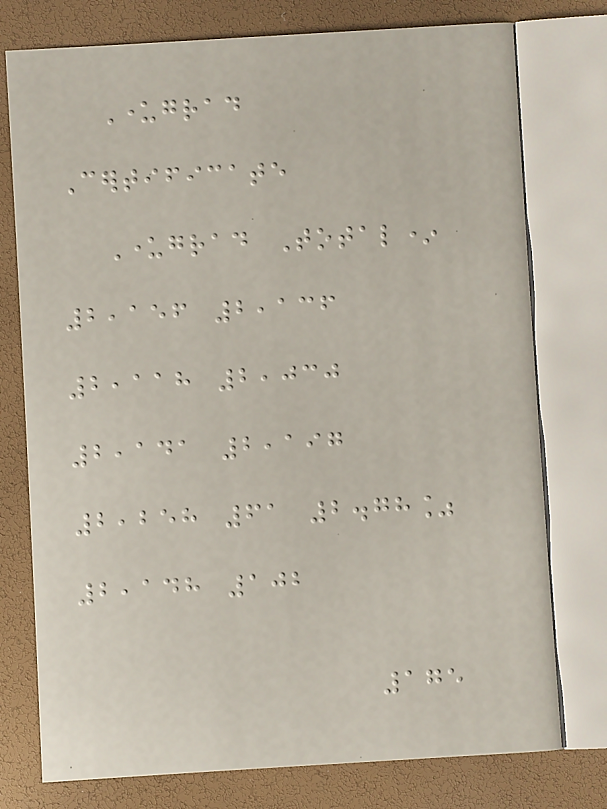Undergrad
Certificate
Undergrad Total*
2,156 2,136
2,118 2,030
2,141 2,197
2,258 61 2.78%
2,148 102
175
